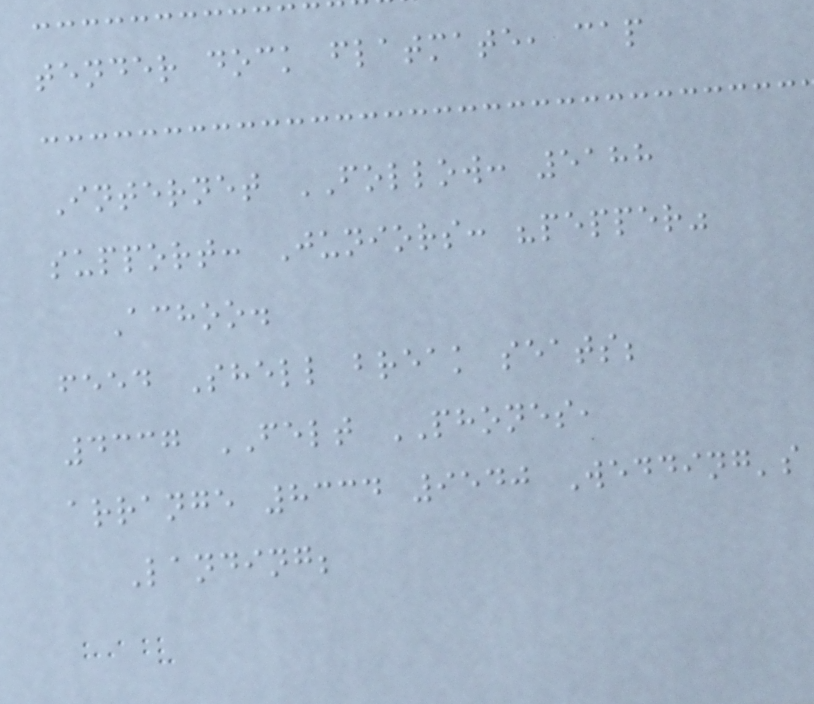tender dock flatmate, cap
Internet FOLLOW: 5188
support: Juniors: "pepper"
Achoo.
feed Shell break seats;
4337 FELT PHONES,
arrange 8334 9540 Wedding's
Landing;
